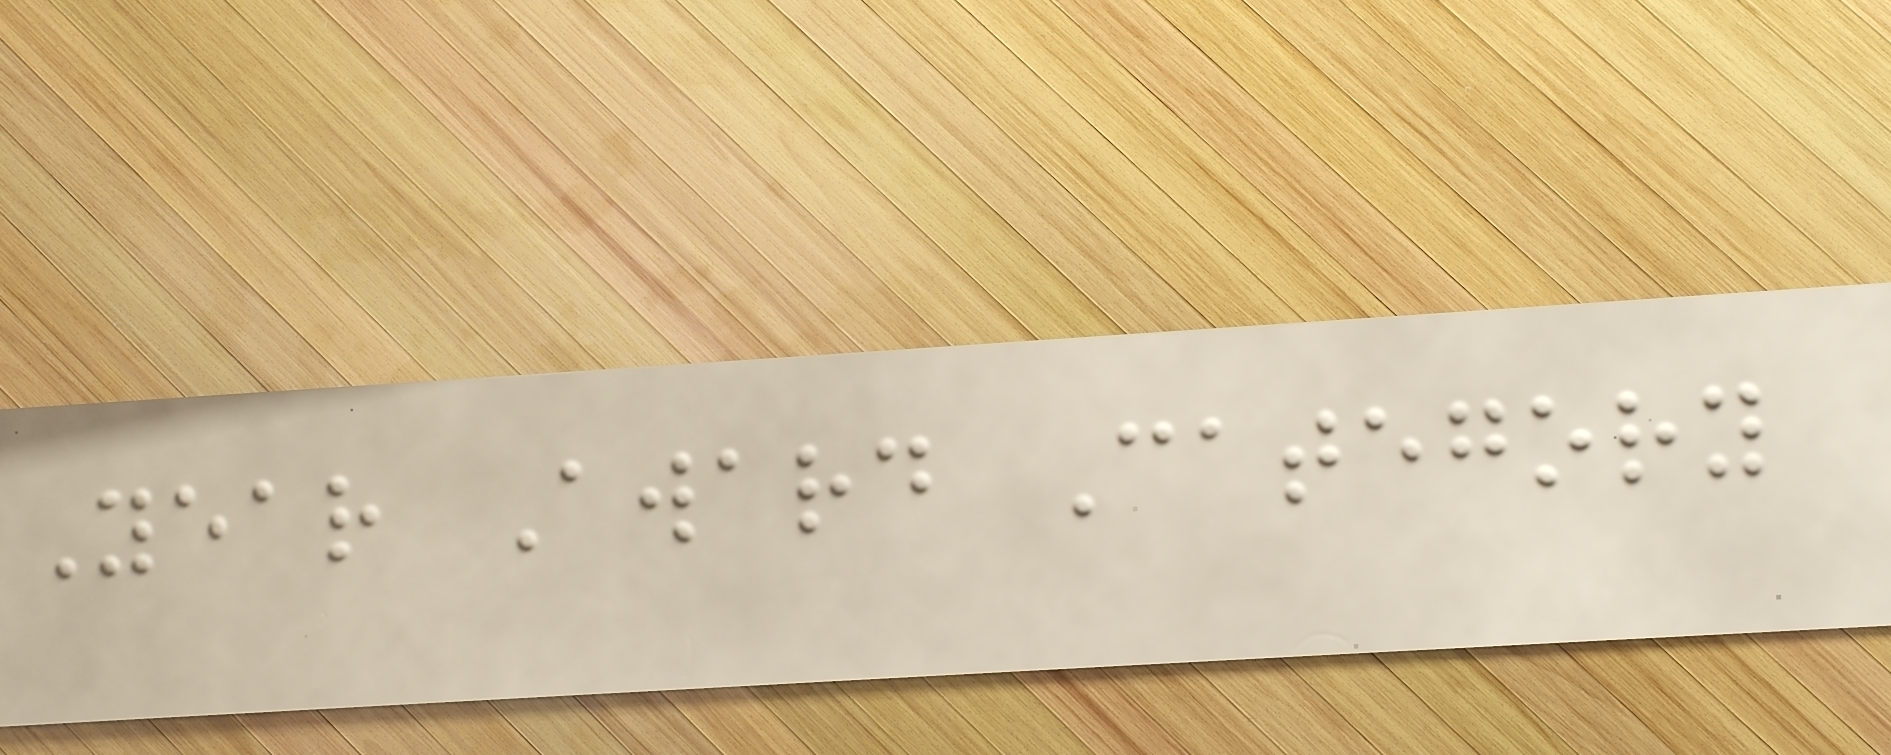Year Award Category
